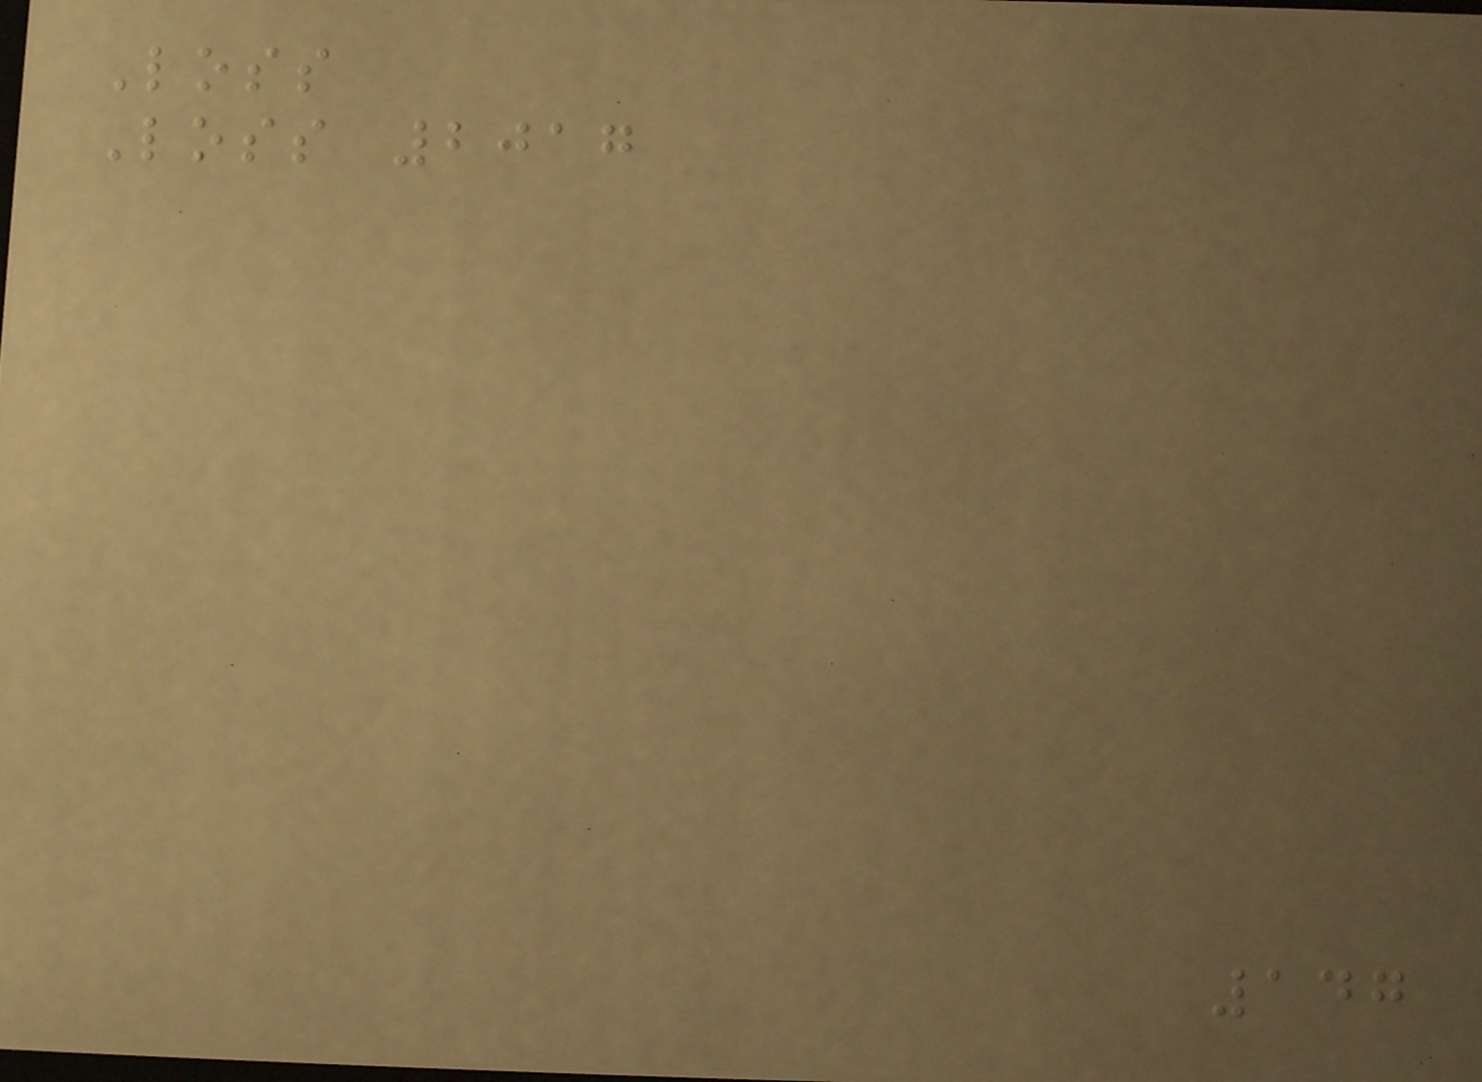Loss
Loss 2017
147
